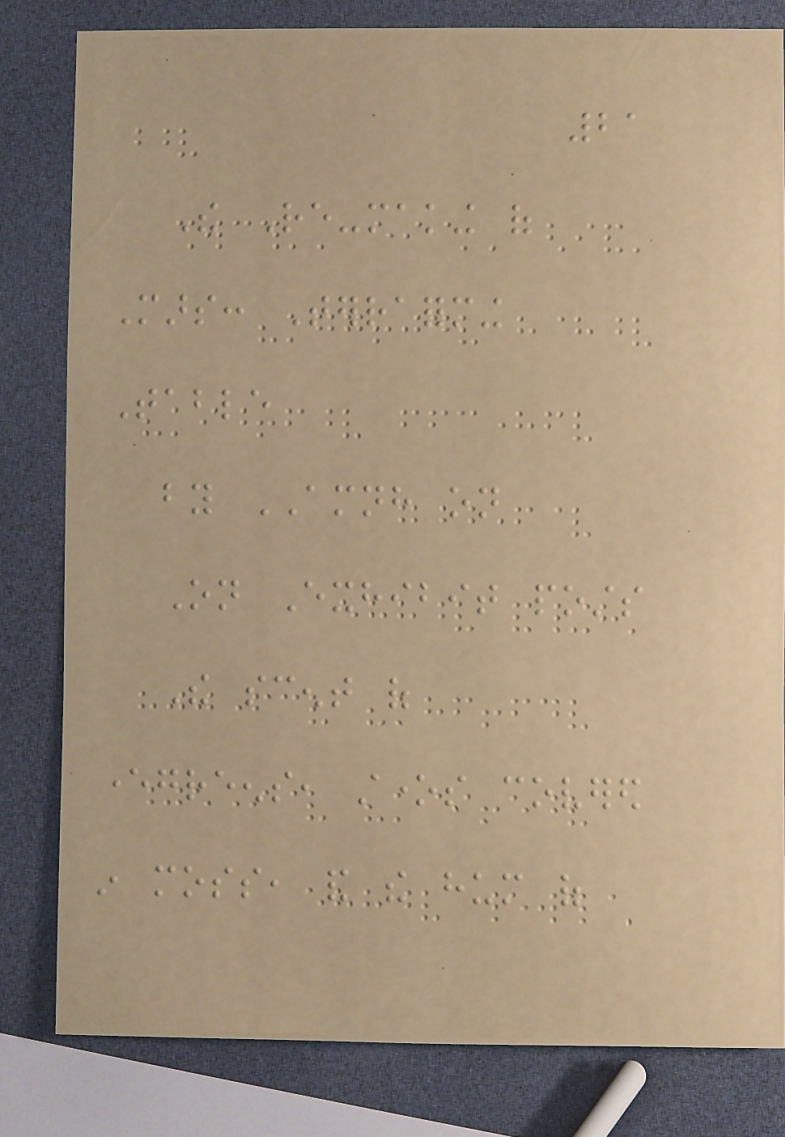21
The Re-making of
Mars: Terraforming
Table
by AMNH on
On Exhibit posts
The scent of
evergreens, stones covered
in moss, and the hum of
